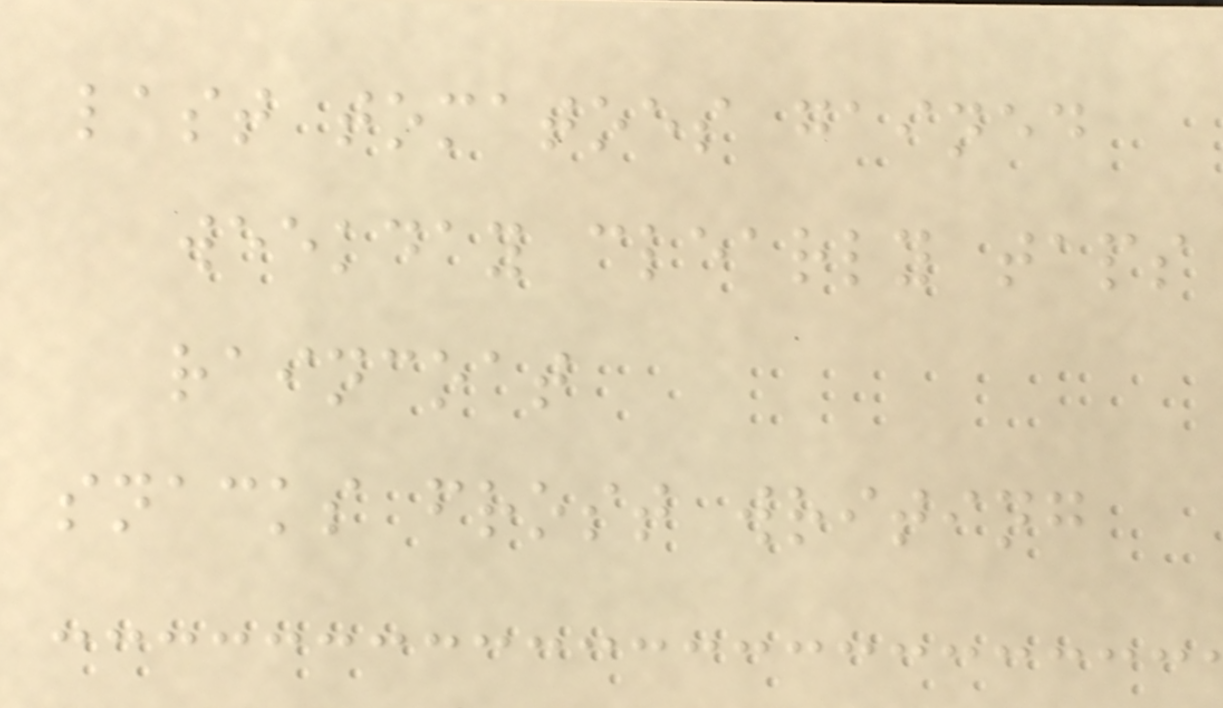last tomatoes gained
weekday clearly taps
raincoat
snacks frost writing
